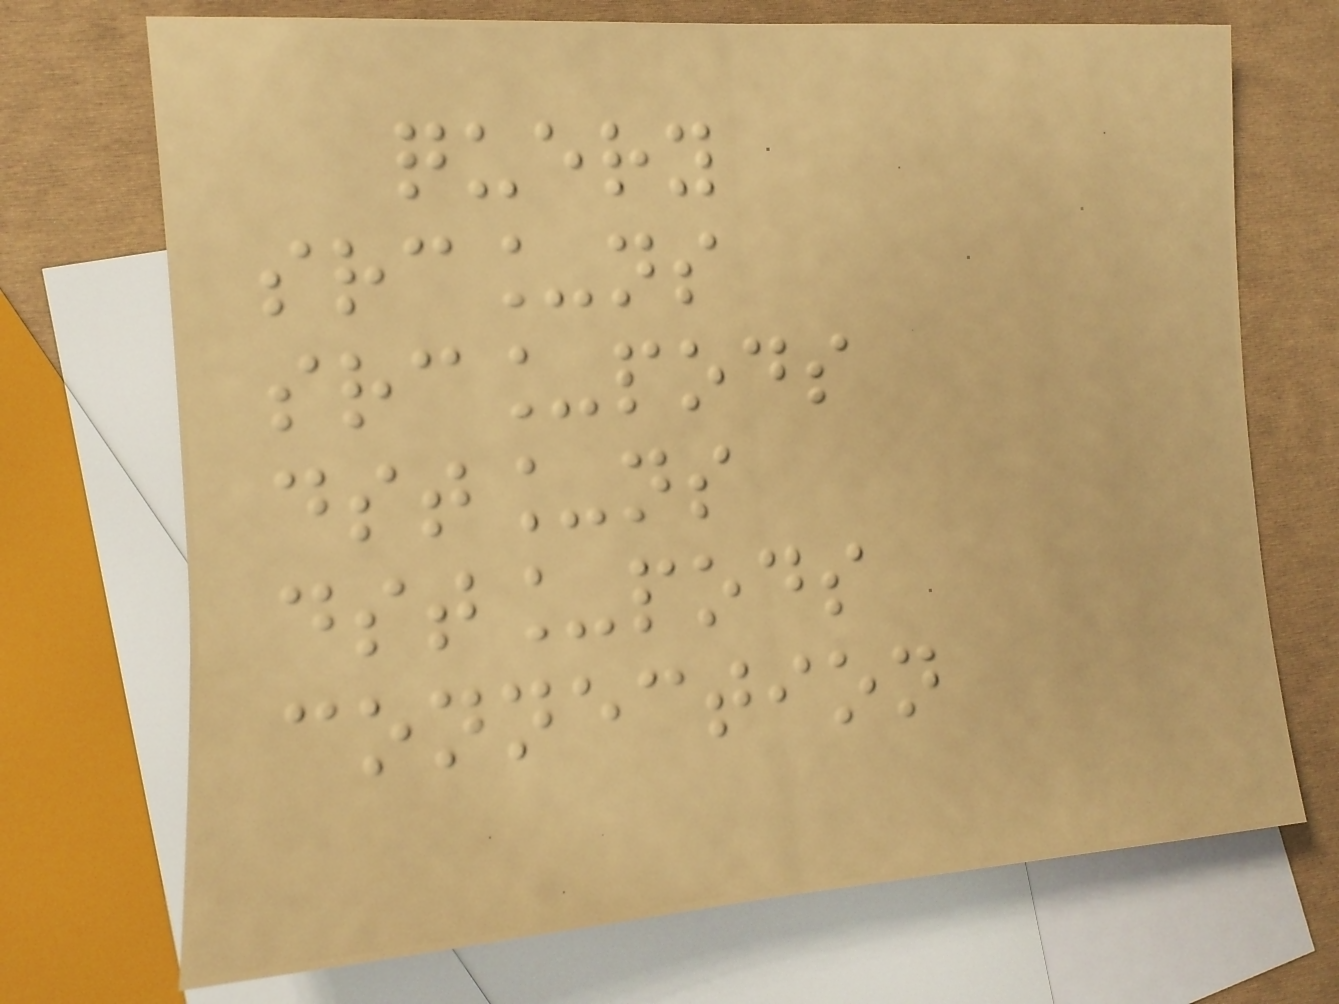query
src_ns
src_pods
dst_ns
dst_pods
connection
